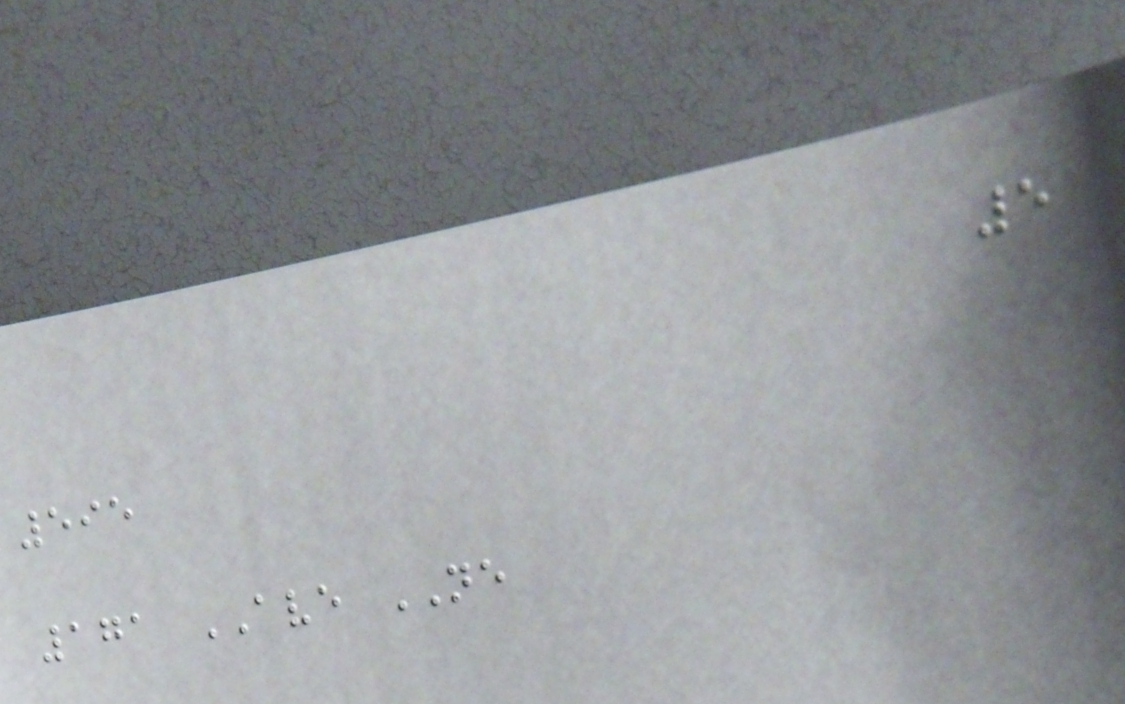5
595
171 AVE NE
